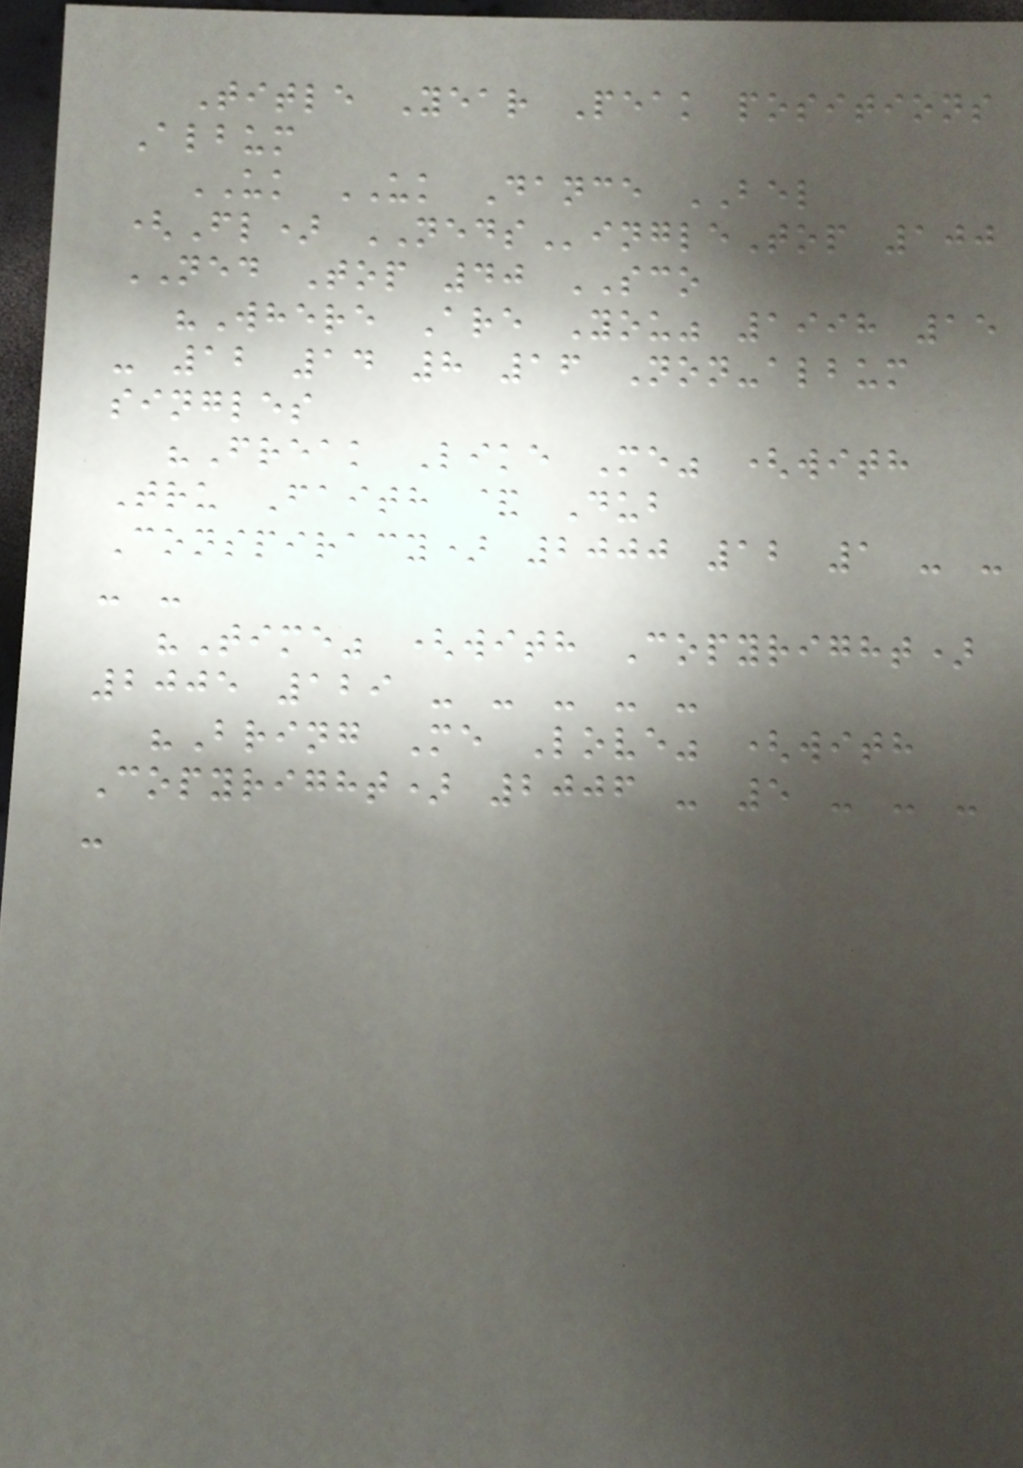Title Year Peak positions
Album
UK UK Dance BEL
(Fl) NEDSingleTop 100
NED Top 40 SCO
"Where Are You" 1998 15
- 12 14 8 16 Non-album
singles
"Freak Like Me" (with
Tru Faith & Dub
Conspiracy) 2000 12 1 - -
- -
"Time" (with Copyright)
2005 129 - - - - -
"Bring Me Love" (with
Copyright) 2006 - 5 - - -
-
